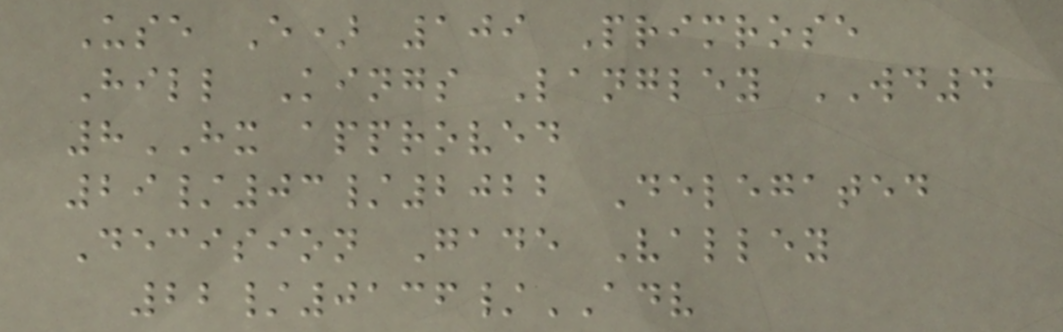Use E) 109 Primrose
Hill Kings Langley WD4
8HX approved
29/03/2022 Delegated
Decision Gade Valley
22/0136/ADV
